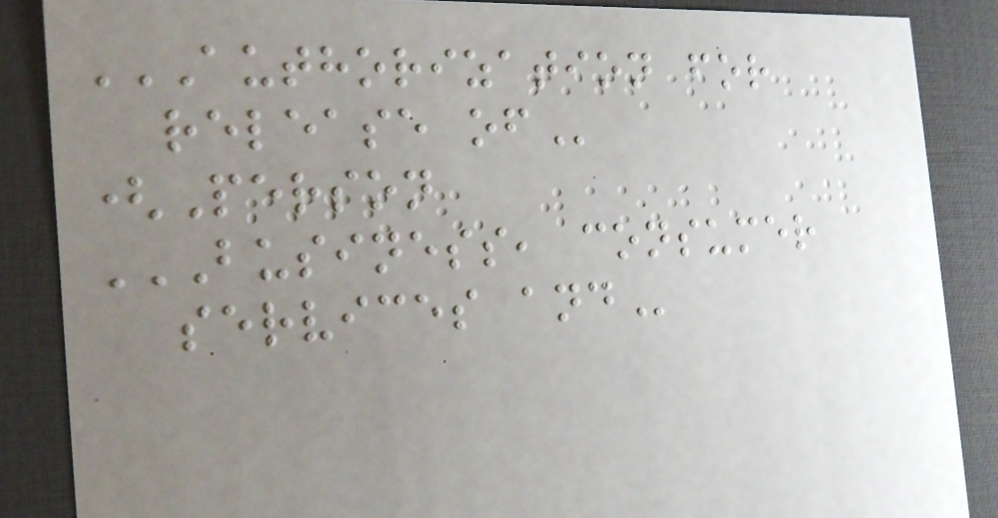AUTHORIZATION FOR
RELEASE OF
(Person
BUSINESS, CONSUMER
SERVICES AND
